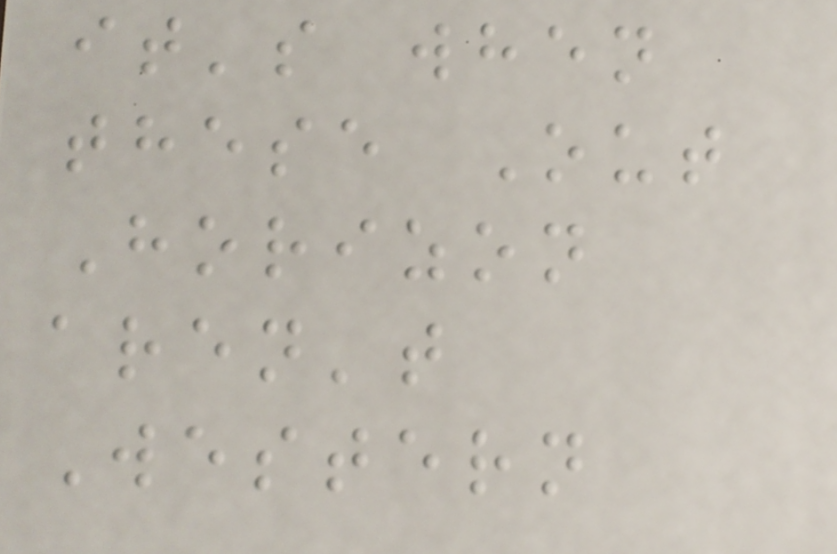it's when
these Out
Horizon
aren't
Western
